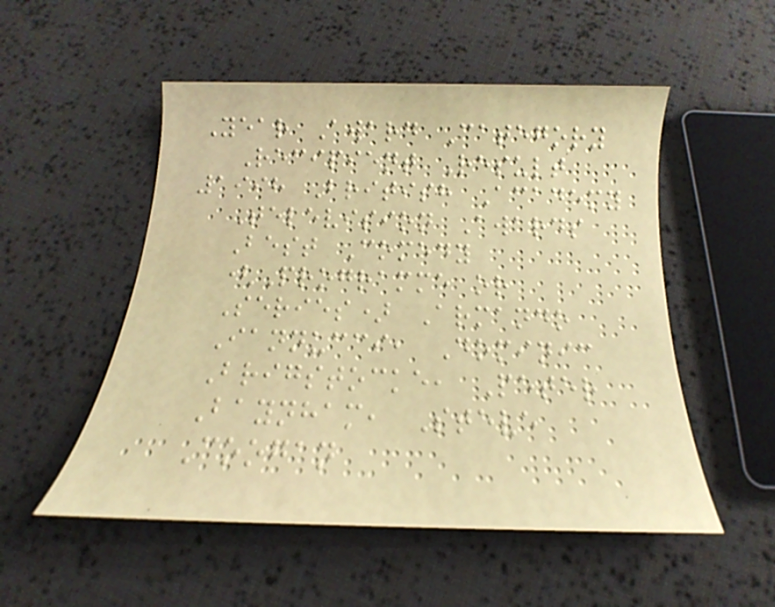Year Award Category
Recipient Result
1998 British Academy
Television Awards
Best Comedy
(Programme or
Series) Armando
Iannucci, Dominic
Brigstocke, Peter
Baynham, Steve
Coogan
